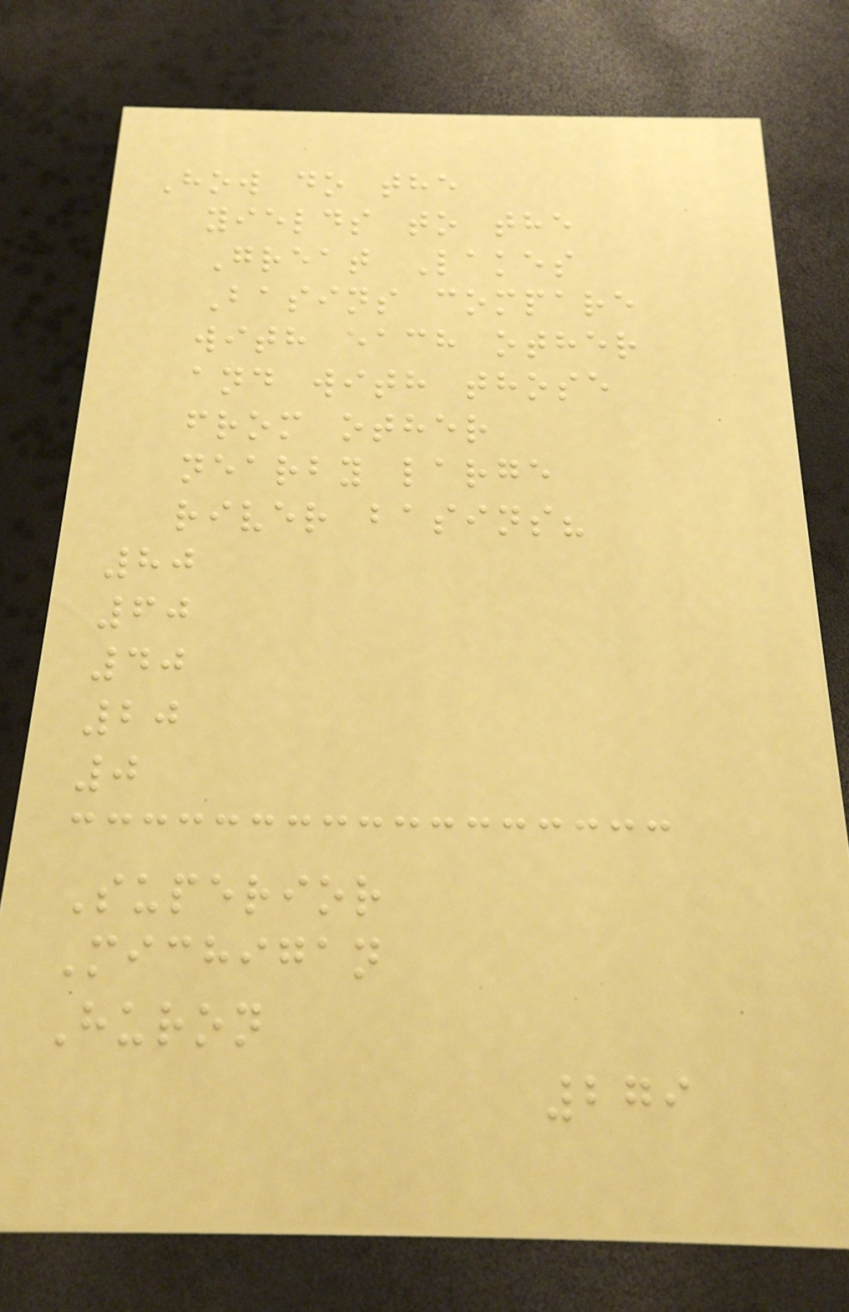How do the
yields to the
Great Lakes
Basins compare
with each other
and with those
from other
nearby large
river basins?
80
60
40
20
0
Superior
Michigan
Huron
279
